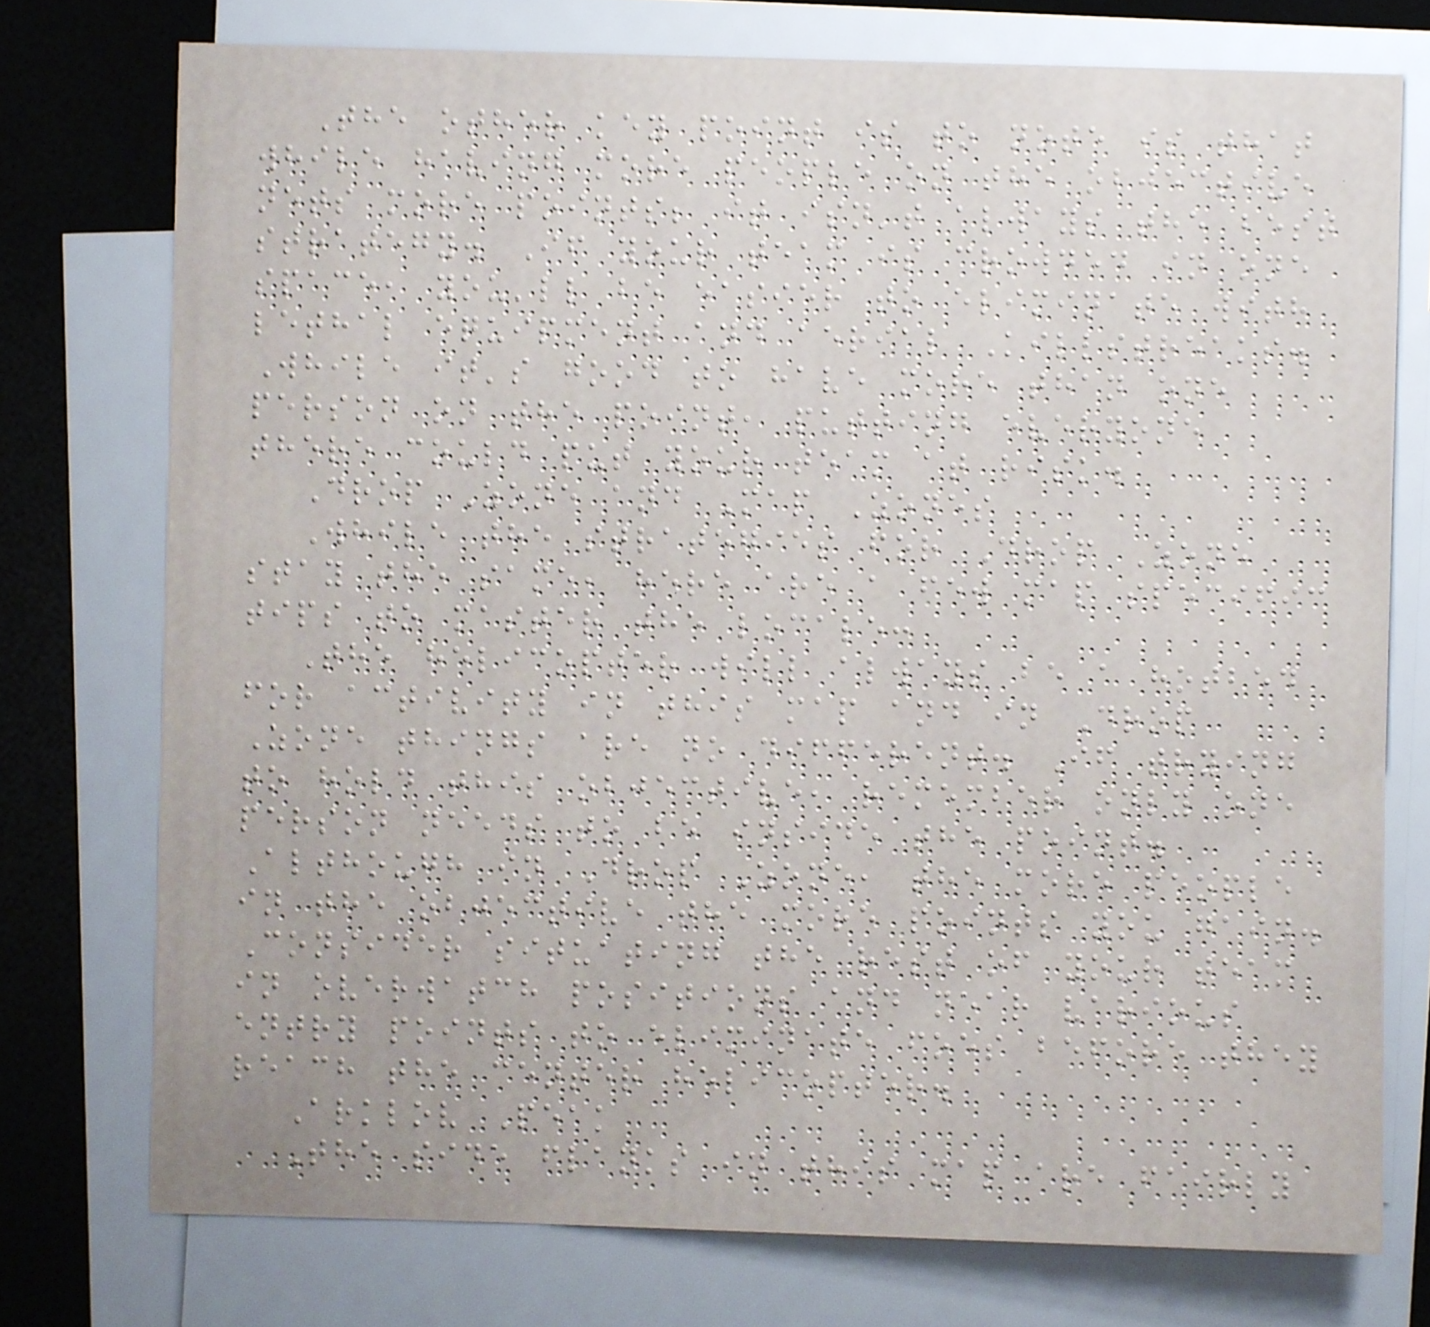The other key point is to note is that
while having more people on the objective
nets more points; it isn't always the best
strategy. If your team is crowded in one
space, you'll be easier to eliminate with
lethal equipment and aerial Killstreaks.
While it's good to have more than one
person on the point, putting everyone
there could put your team at risk.
Drop Zone and Map Zones
While the strategies for Drop Zone
stay the same, here are a few map specific
tips to master the locale:
The helicopter will always be a hotbed
for activity in this map and in Drop
Zone things are no different. If trying
to hold this objective, remember only one
person needs to be inside the point.
Although in Drop Zone, the more people
in the objective the more points you gain.
Consider situating the rest of your team
in overwatch positions and near various
entry points to eliminate foes before they
reach the center helicopter.
Arklov Peak
The side flanks in this map are fairly
